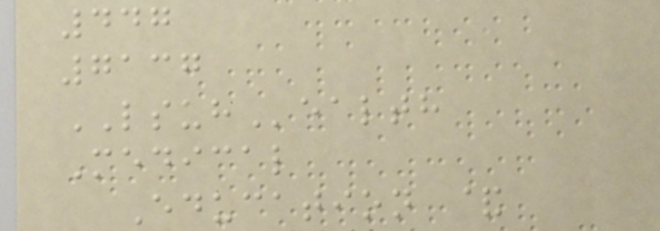447
7137
LSUHealth
Medical
Education &
